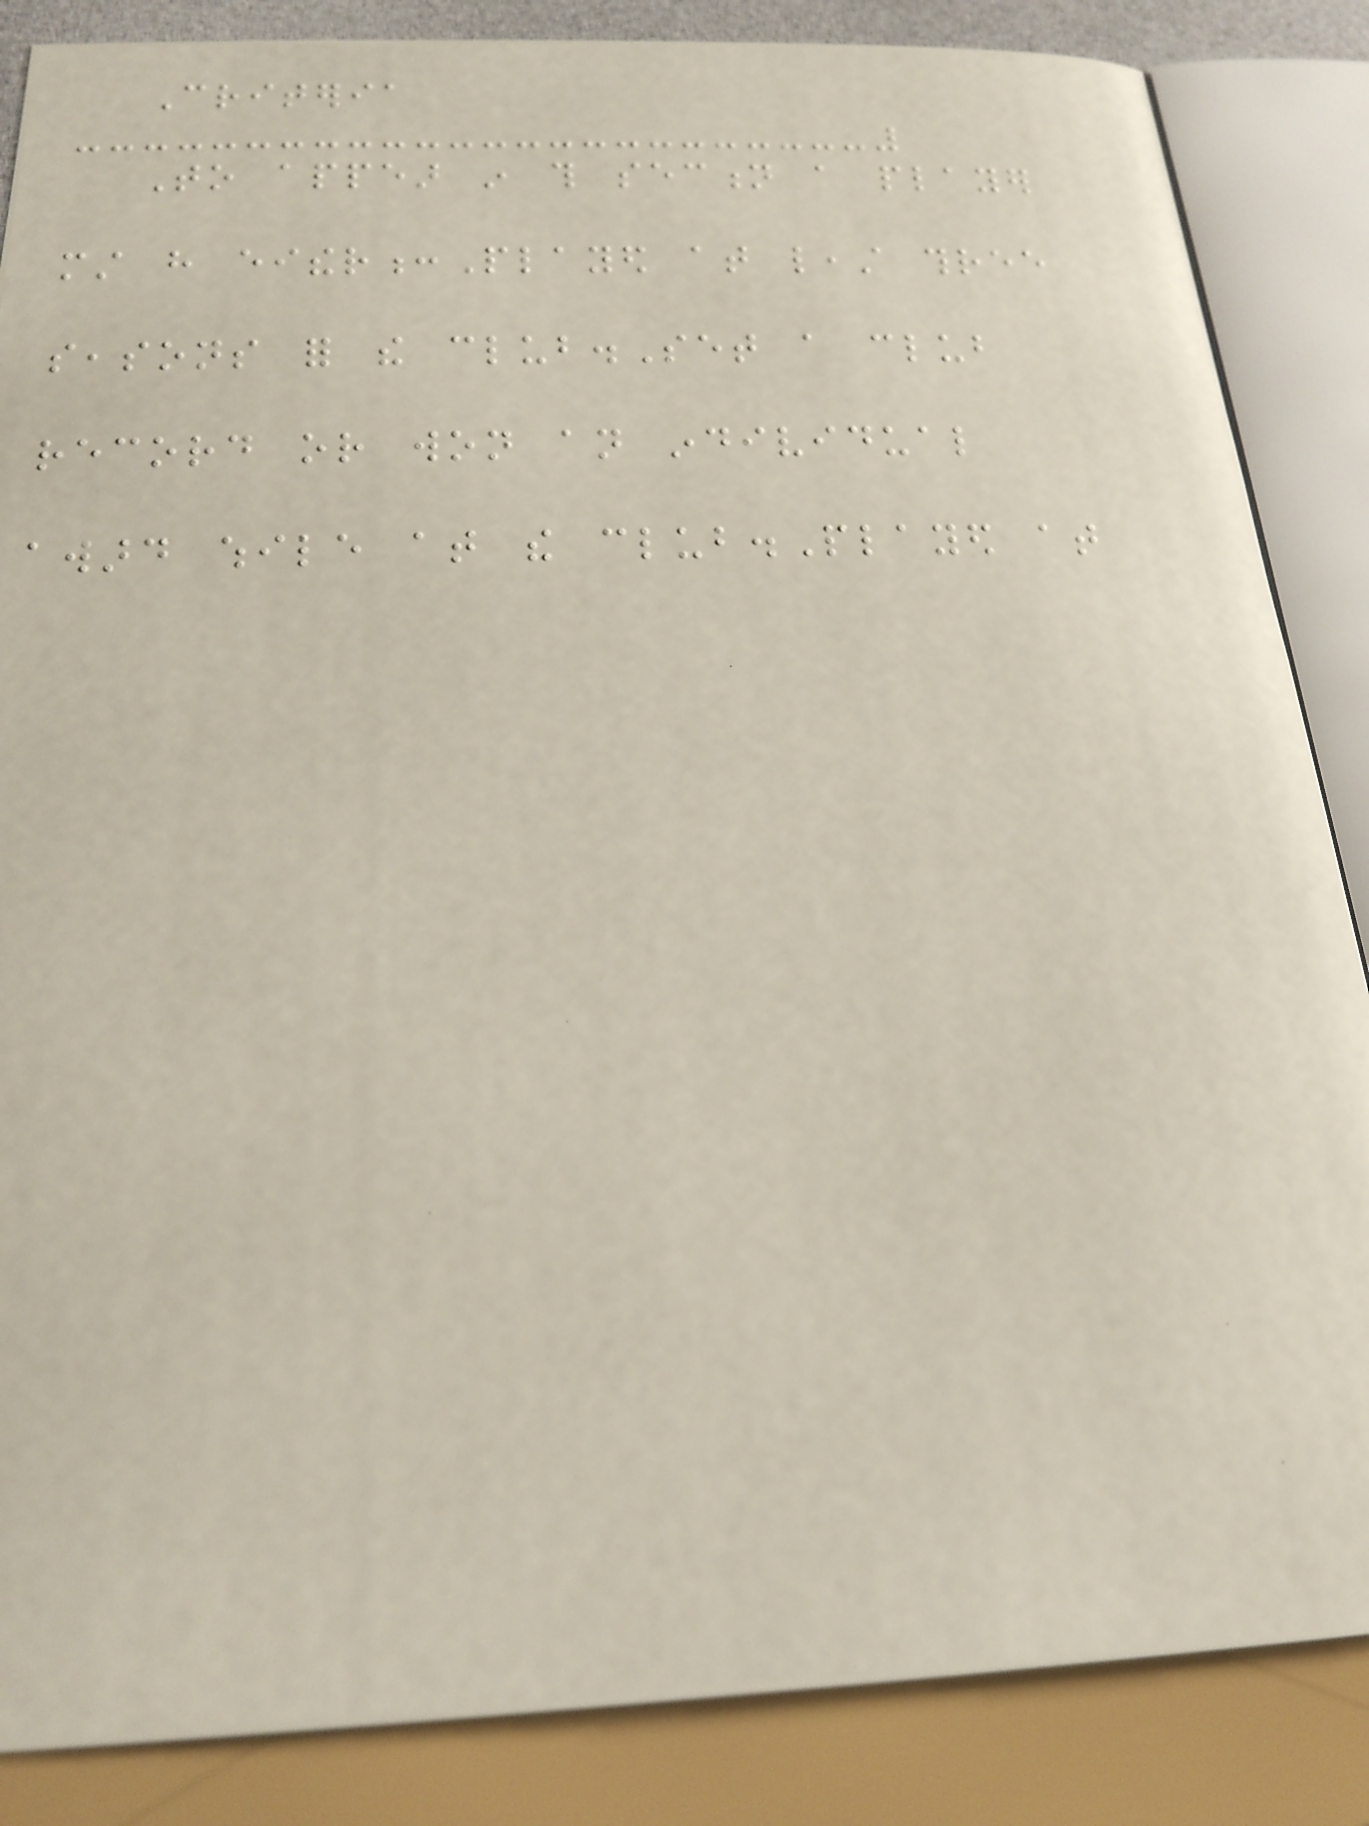Criteria
To appear in this section a player
must have either:Played at least three
seasons for the club.Set a club
record or won an individual
award while at the club.Played at
